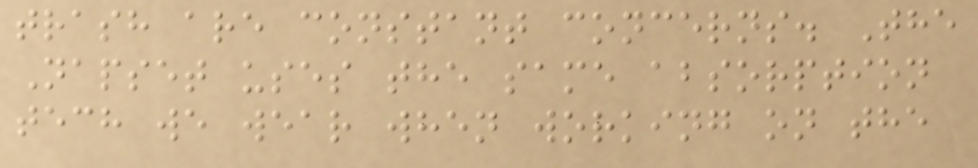trash are constant concerns. The
Napset uses the same absorption
tech we wear when working on the
